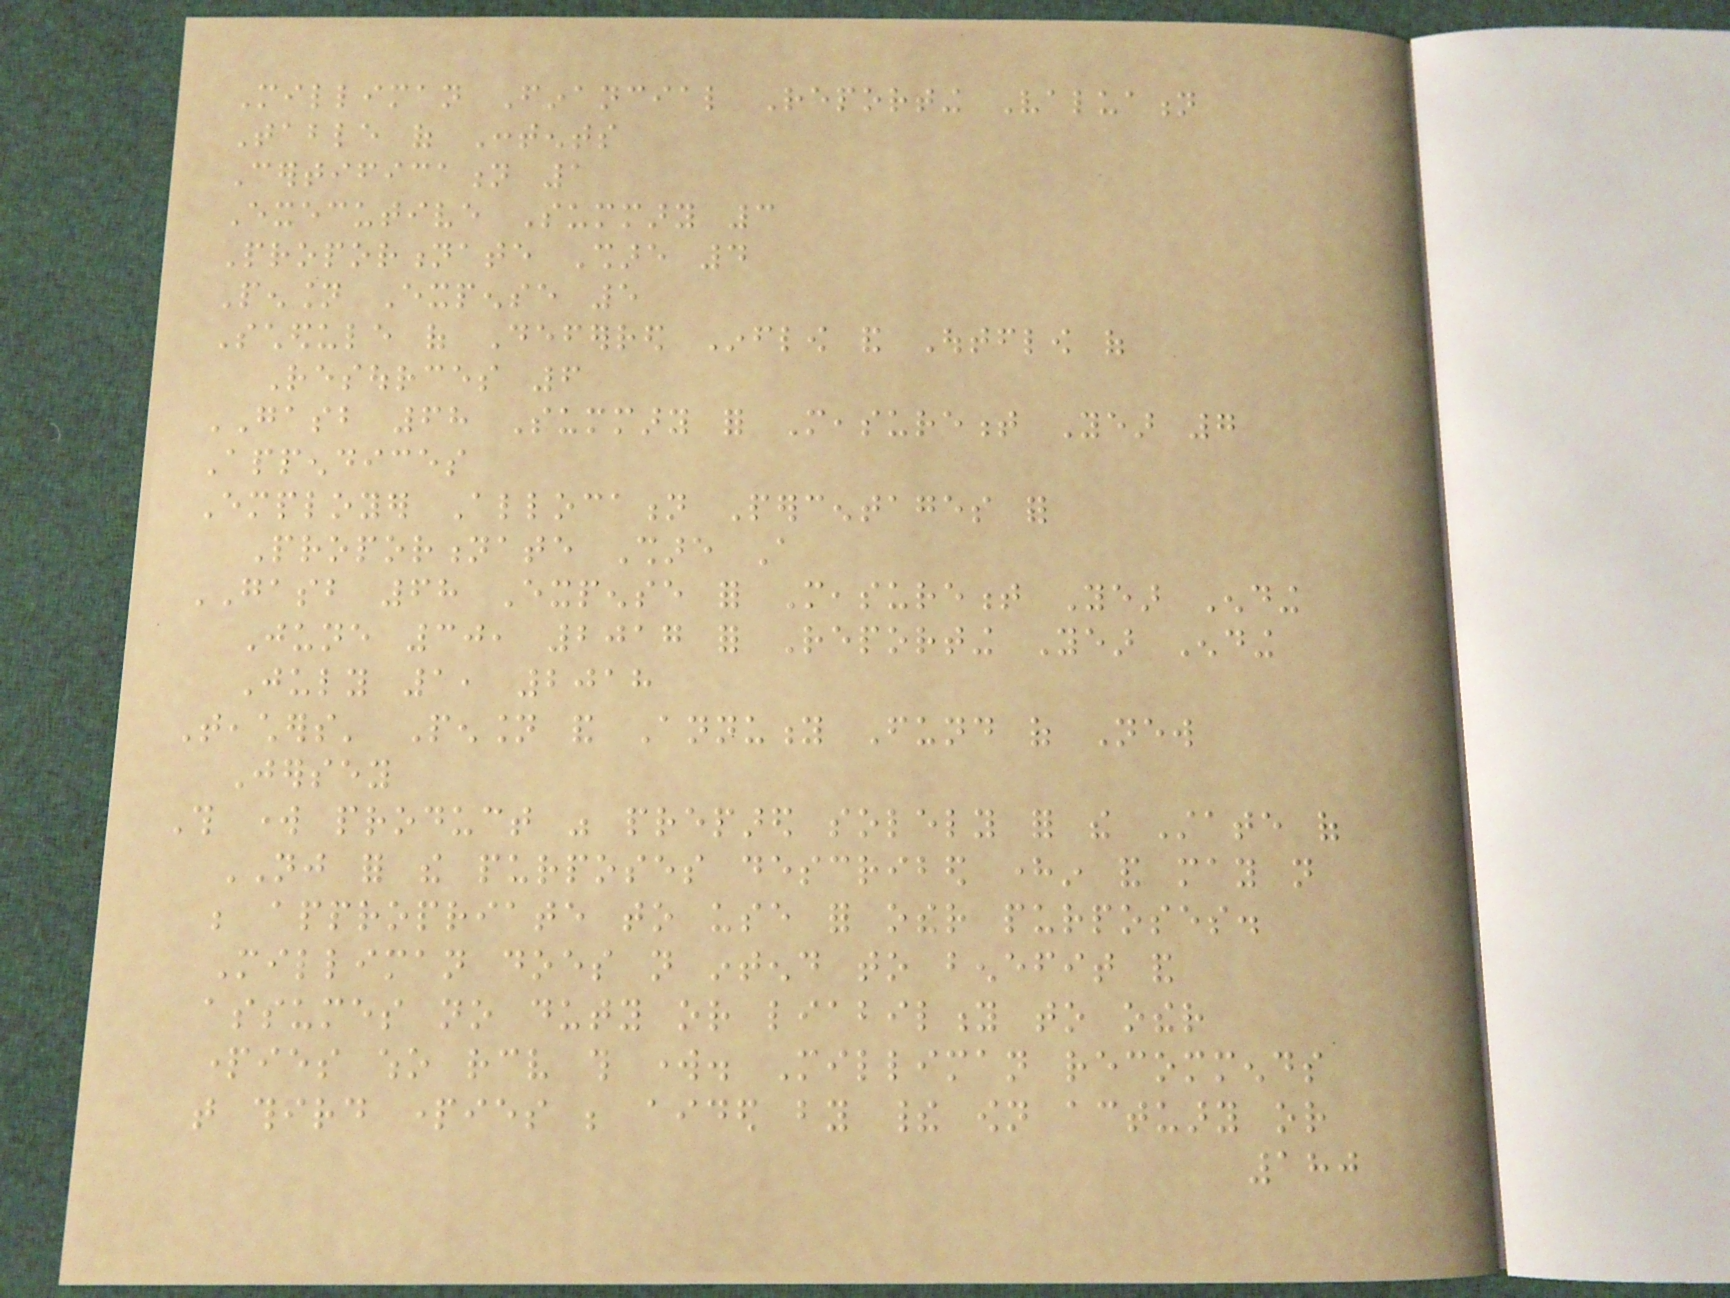Milliman Financial Reporting Valuation
Table of Contents
Certification 1
Executive Summary 3
Proportionate Share 4
Pension Expense 5
Schedule of Deferred Inflow and Outflow of
Resources 6
GASB 68 Summary for Measurement Year 7
Appendices
Employer Allocation Percentages for
Proportionate Share A
GASB 68 Expense for Measurement Year Ending
June 30, 2017 for Reporting Year Ending
July 1, 2018
Teachers' Pension and Annuity Fund of New
Jersey
This work product was prepared solely for the State of
NJ for the purposes described herein and may not
be appropriate to use for other purposes.
Milliman does not intend to benefit and
assumes no duty or liability to other
parties who receive this work. Milliman recommends
that third parties be aided by their own actuary or
180
